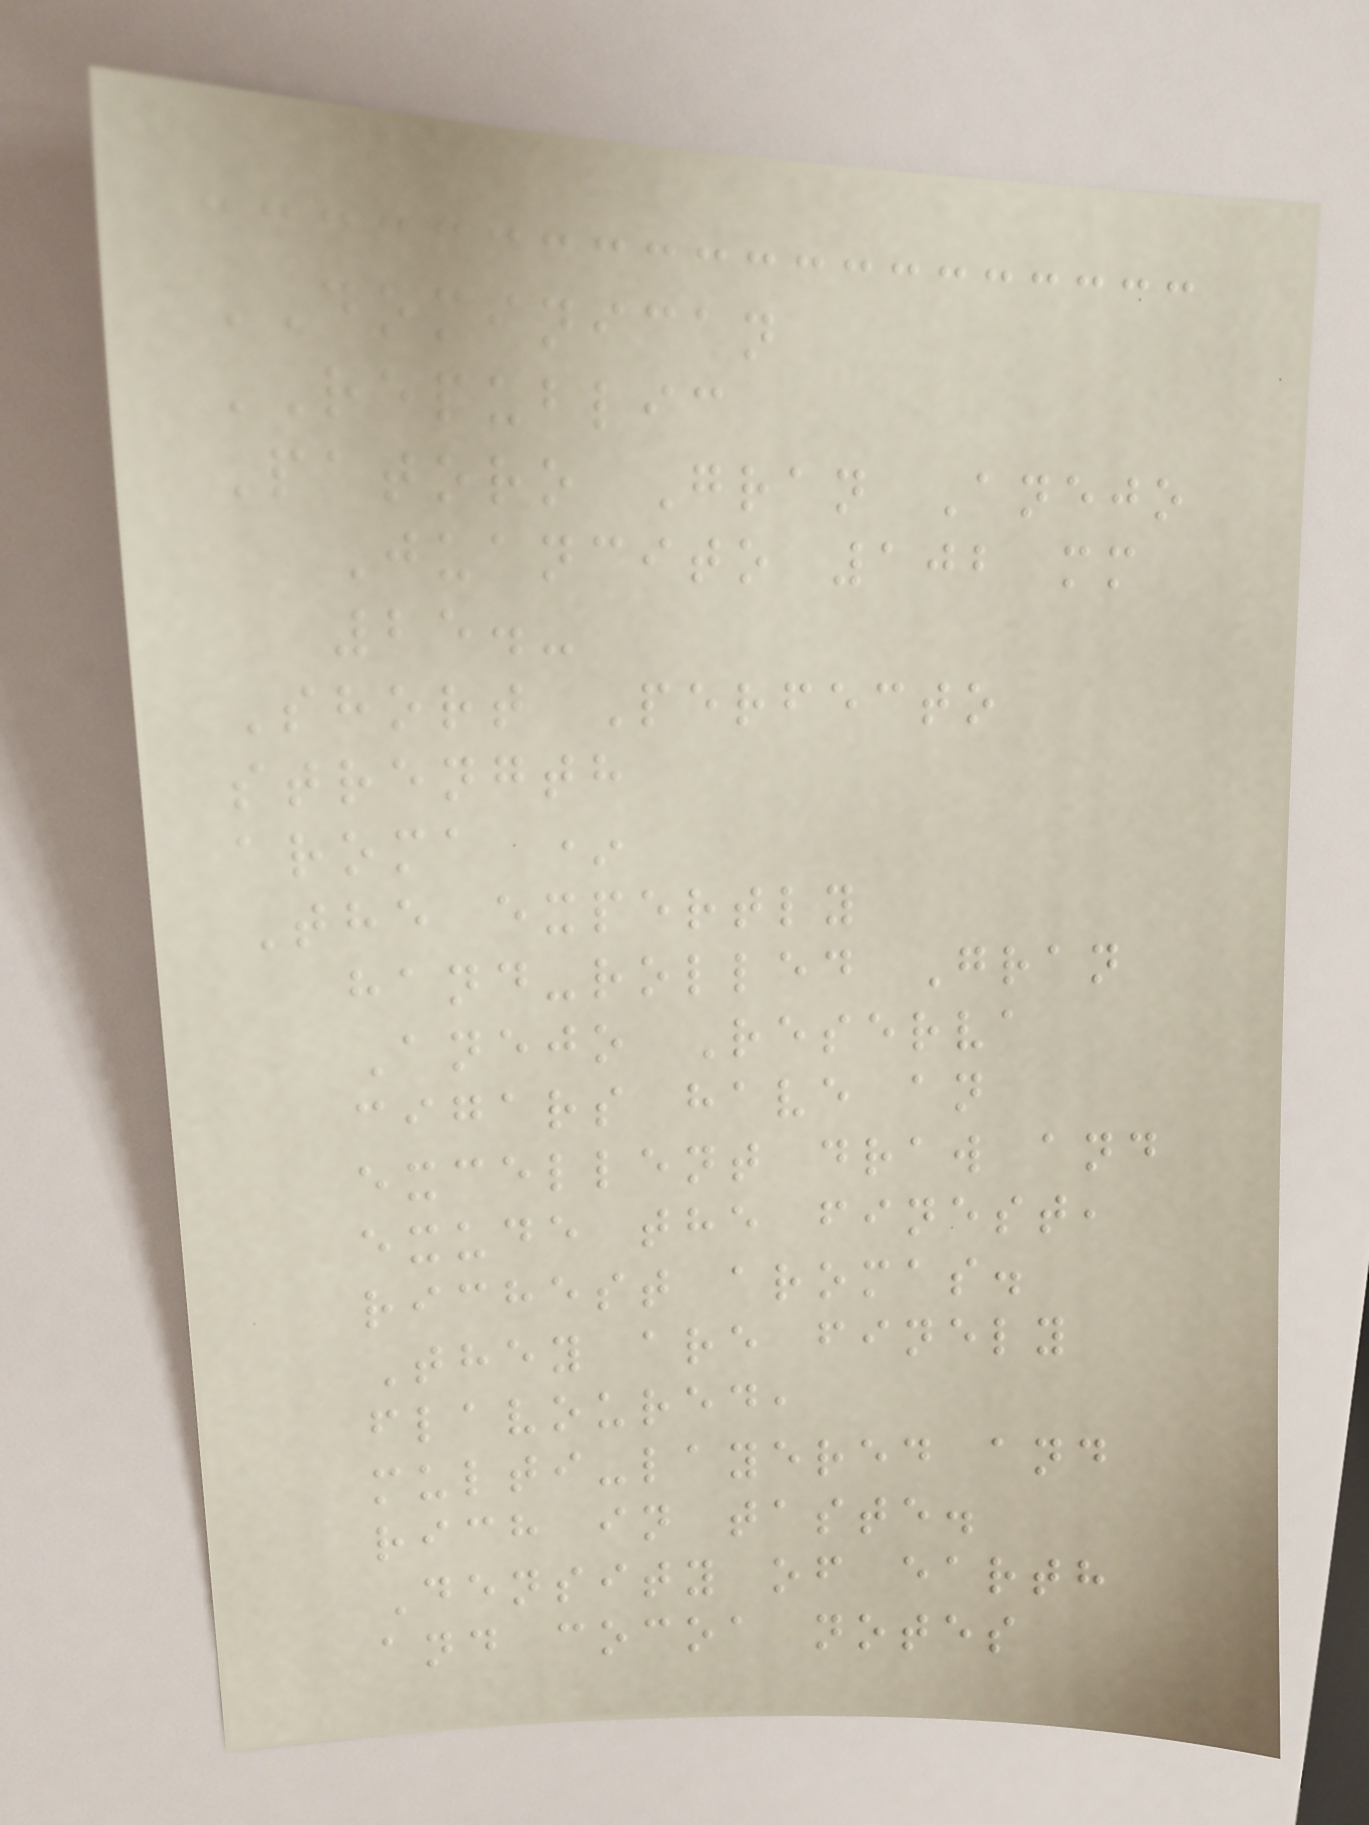DOMINICAN
REPUBLIC
Patoro Gran Anejo
Juancito 102 mm
25.-
Short Perfecto
strength
aroma *
The expertly
hand-rolled Gran
Anejo Reserva
cigars have an
excellent draw and
exude the finest,
richest aromas.
They are finely
flavoured,
multi-layered and
rich in taste.
Density of earth
and cocoa notes
